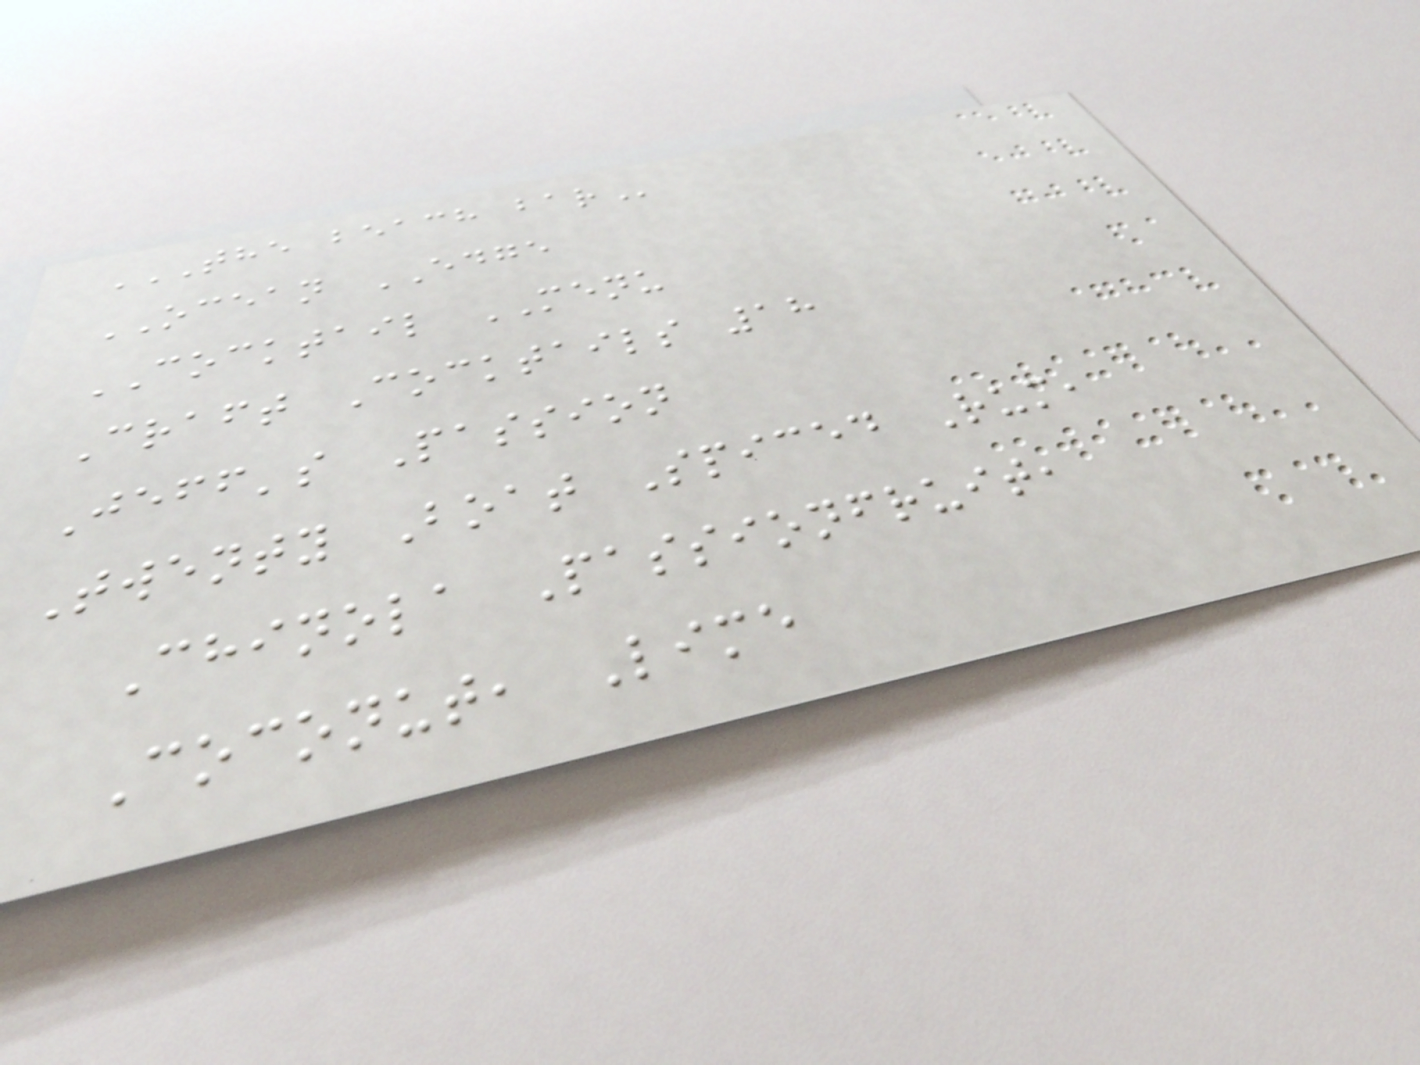THE BEACH BAR
OCEAN EDGE
COCKTAIL MENU
Craft Cocktails 18
Jeff's Passion
Twenty Boat Spiced Rum,
Chinola Passionfruit,
Coconut, Lime
